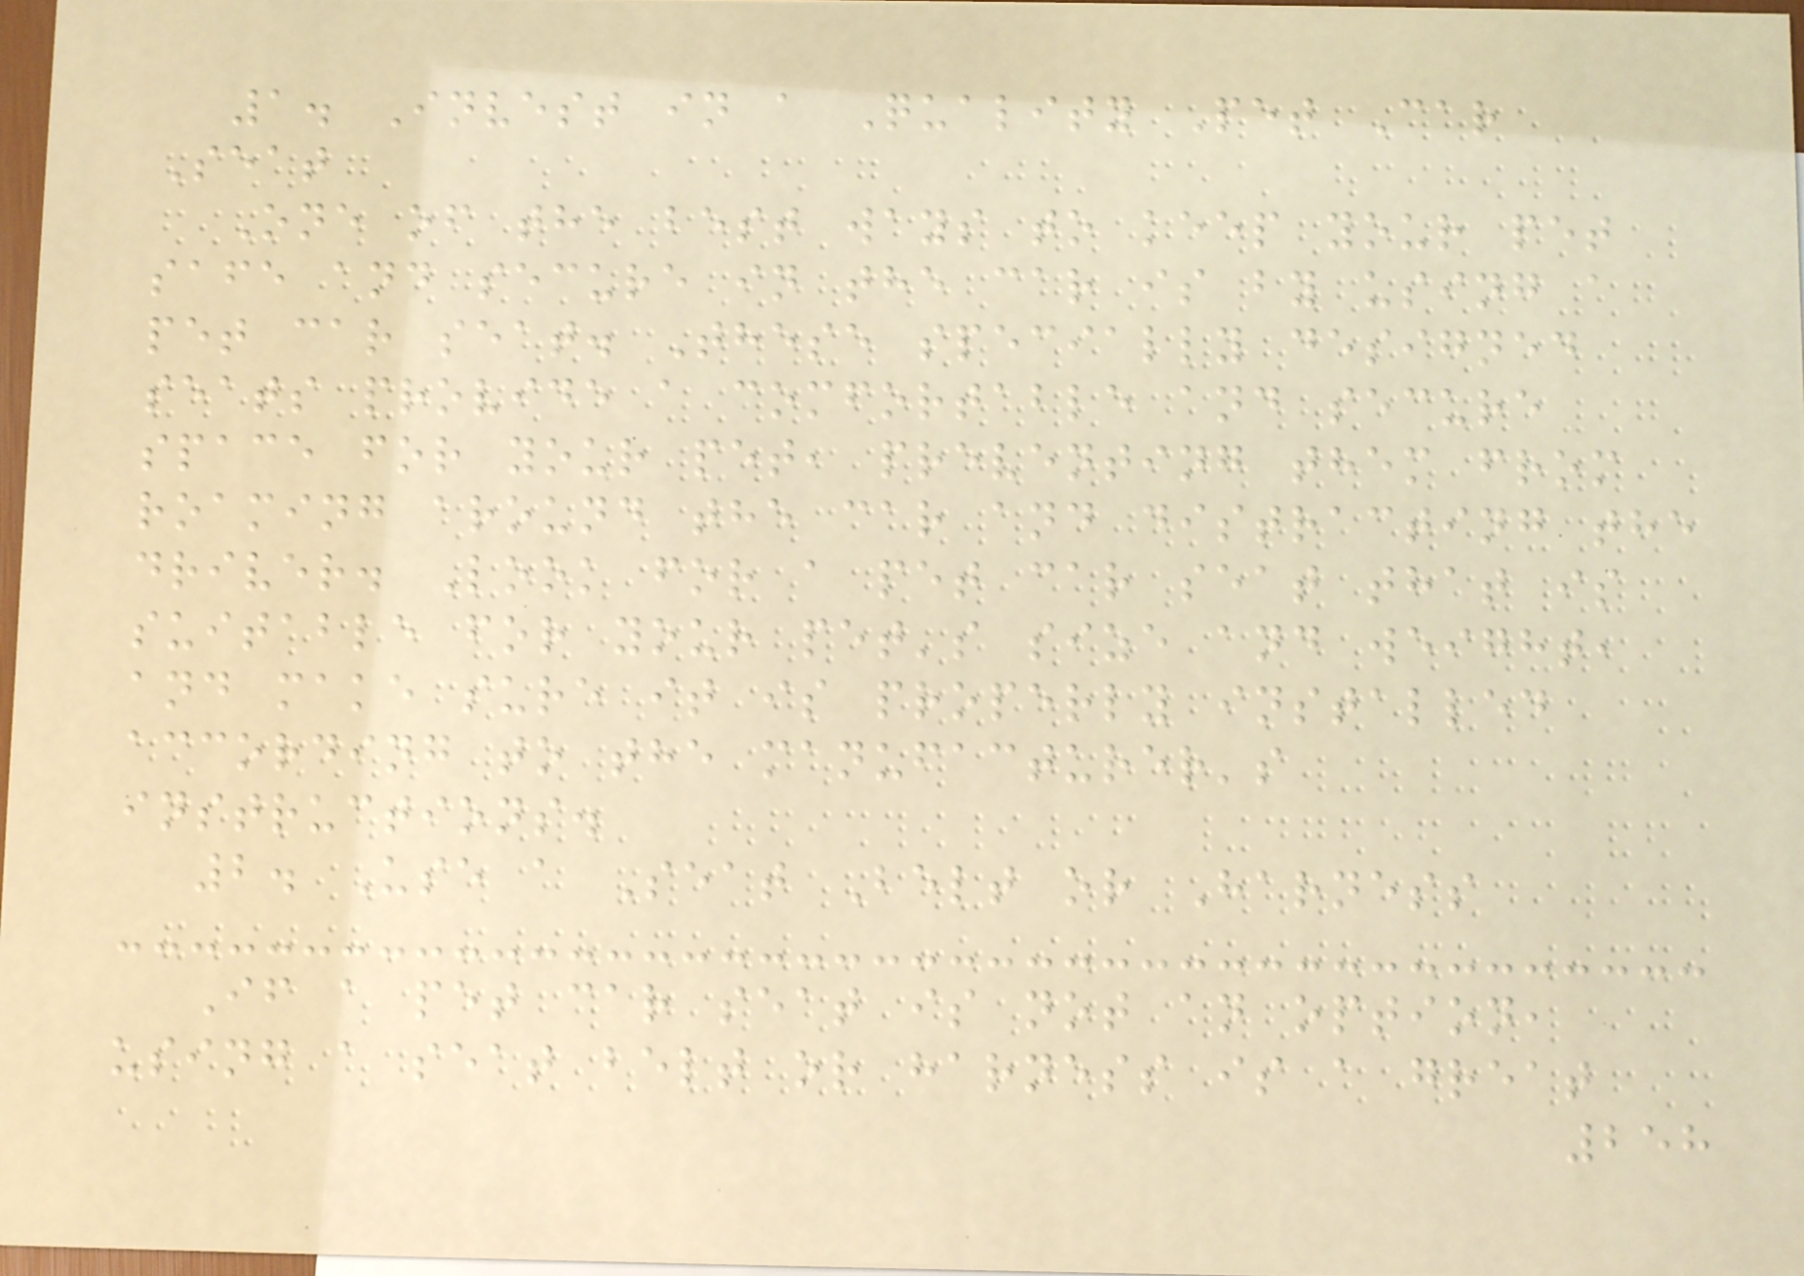1. Invest in a Quality Pet Car
Seat
One of the best ways to keep your pet
safe and secure in the car is by using a
pet car seat. These specially designed
seats provide a comfortable and secure
space for your pet, preventing them from
roaming around the car and distracting the
driver. Look for a pet car seat that is
suitable for your pet's size and weight,
and make sure it is properly installed
according to the manufacturer's
instructions.
2. Use a Seat Belt or Harness
If a pet car seat is not an option,
using a seat belt or harness is a great
258
